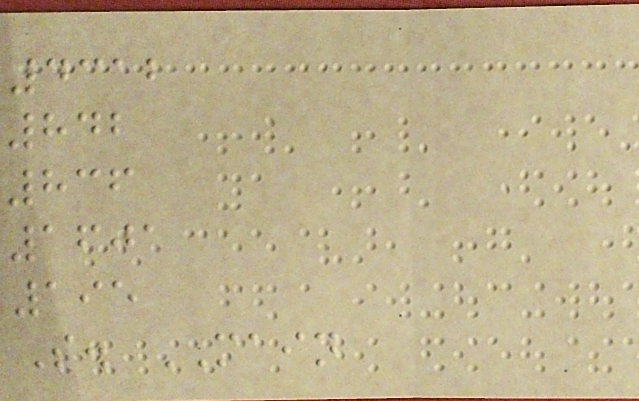4312
842
836
1601
195
S. MAIN
